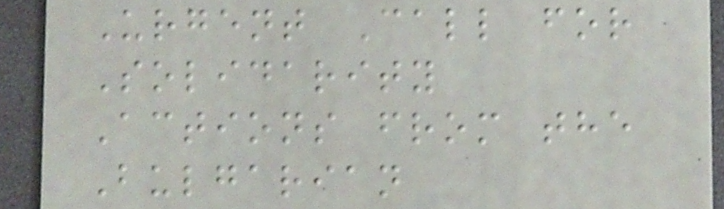Urgent Call for
Solidarity
Actions from the
Bulgarian
